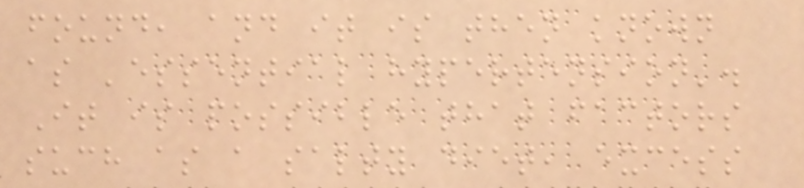found, and it is then known
as 'essential hypertension'.
It is possible that factors
such as a salty diet, excess
